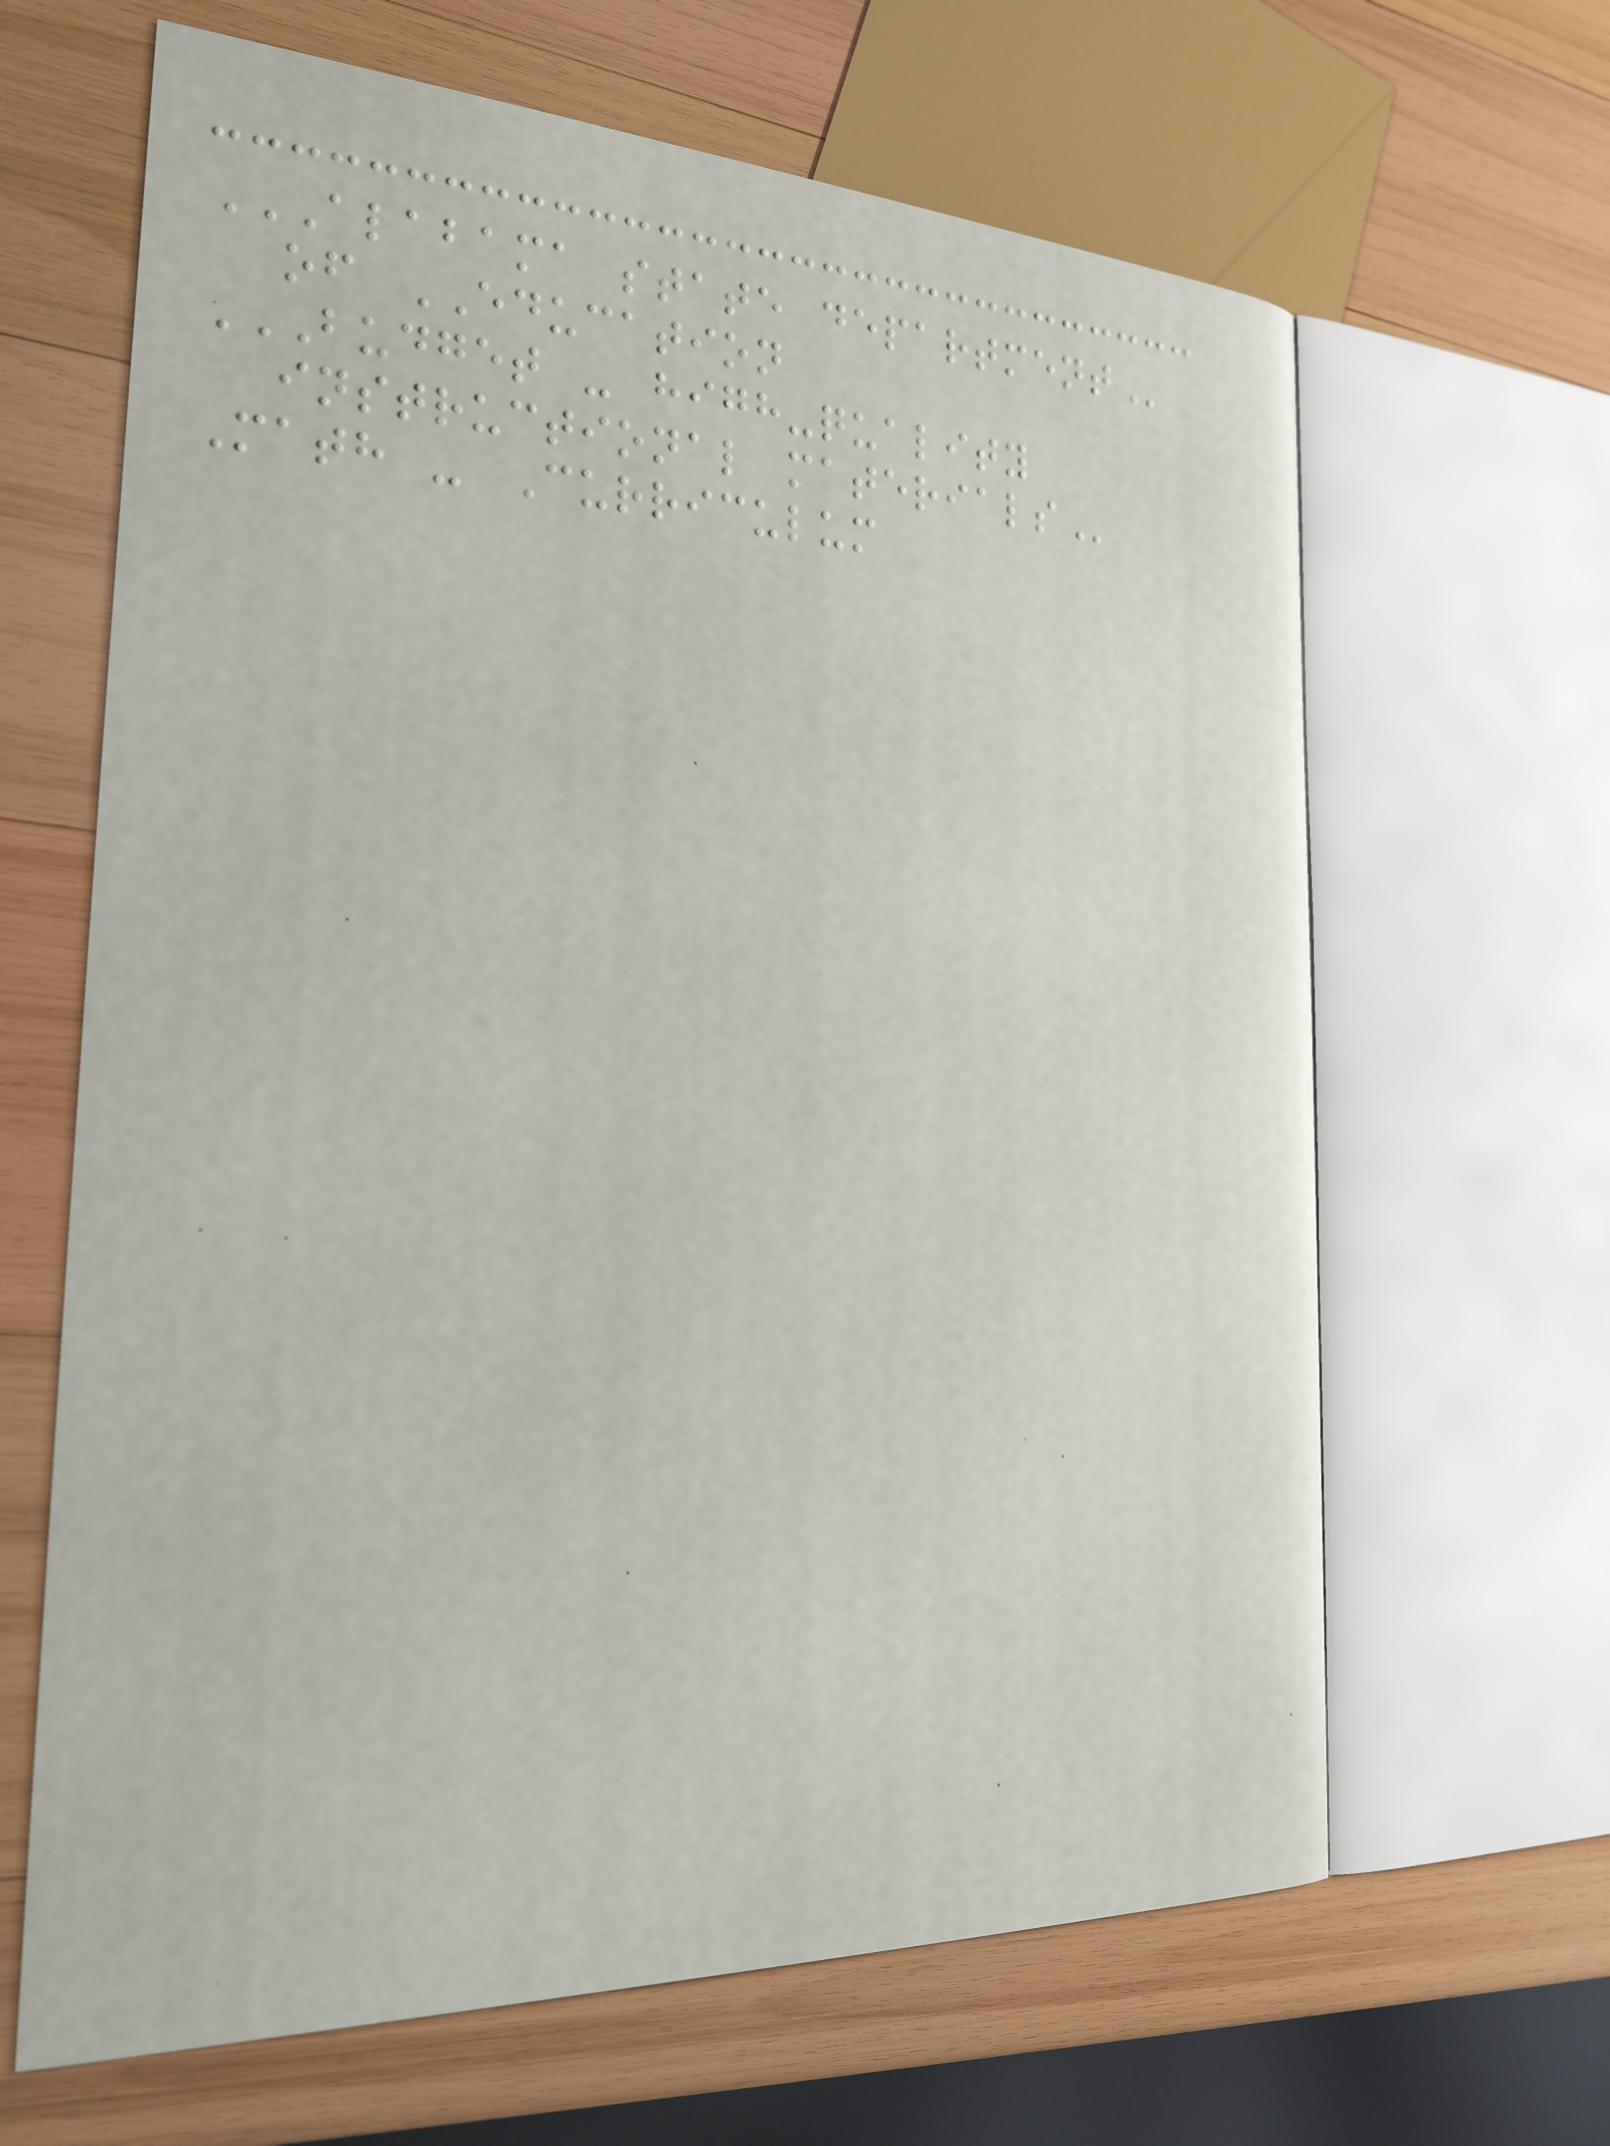ALABAMA STATE DEPARTMENT
of EDUCATION
BUDGET - HIGH-QUALITY
INSTRUCTIONAL MATERIALS
Math - Curriculum
